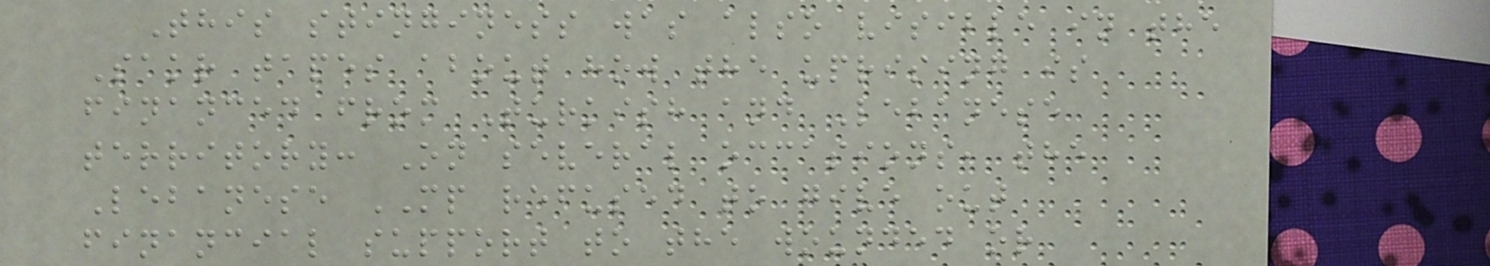This stinginess was also visible in the
Sakr tapes about how the uprising is
financed from Turkish and Lebanese
territory: On several occasions, the
Lebanese MP refused to give out
financial support to the wounded or
